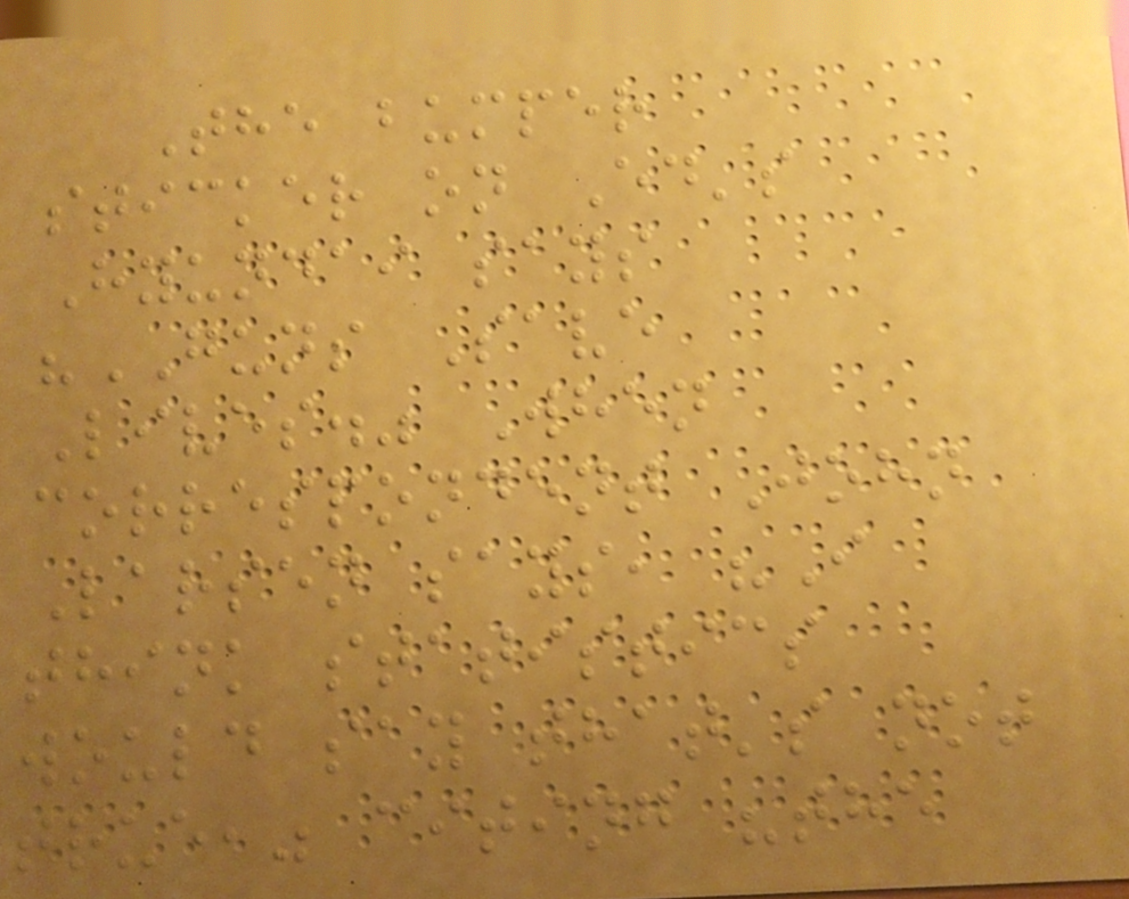The bumper
sticker on Ed's
Hyundai says
"GUNS Save
Lives." When
correspondent John
Larsen says, "I
think statistics
would say that's not
true," citing "the
